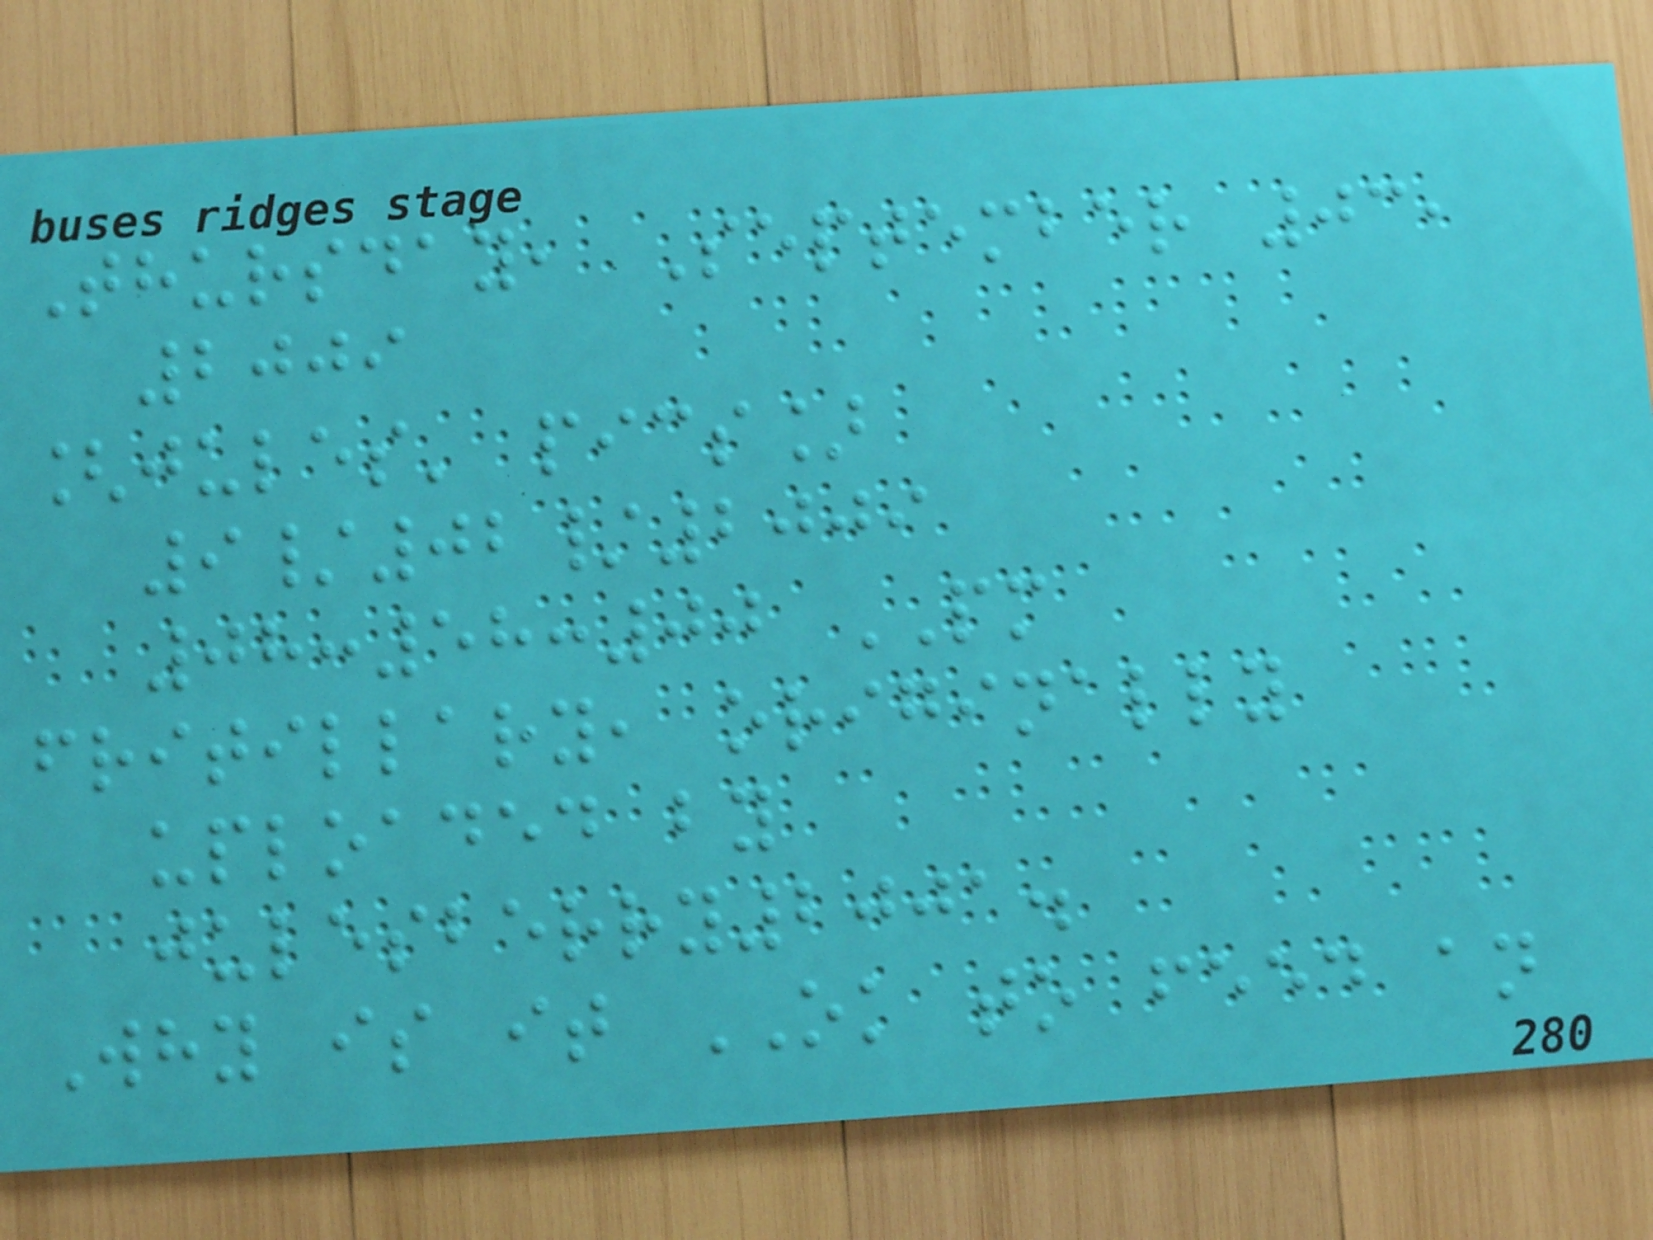Thursday, September 03,
2009
[jules' pics]
9/02/2009
08:58:00 PM
fritillary, originally
uploaded by
julesberry2001.
Why is it OK to feed an
